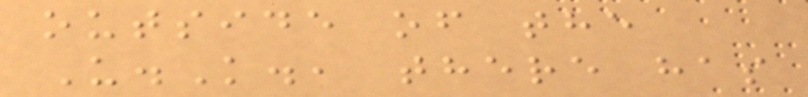outside of the
U.K., there has
